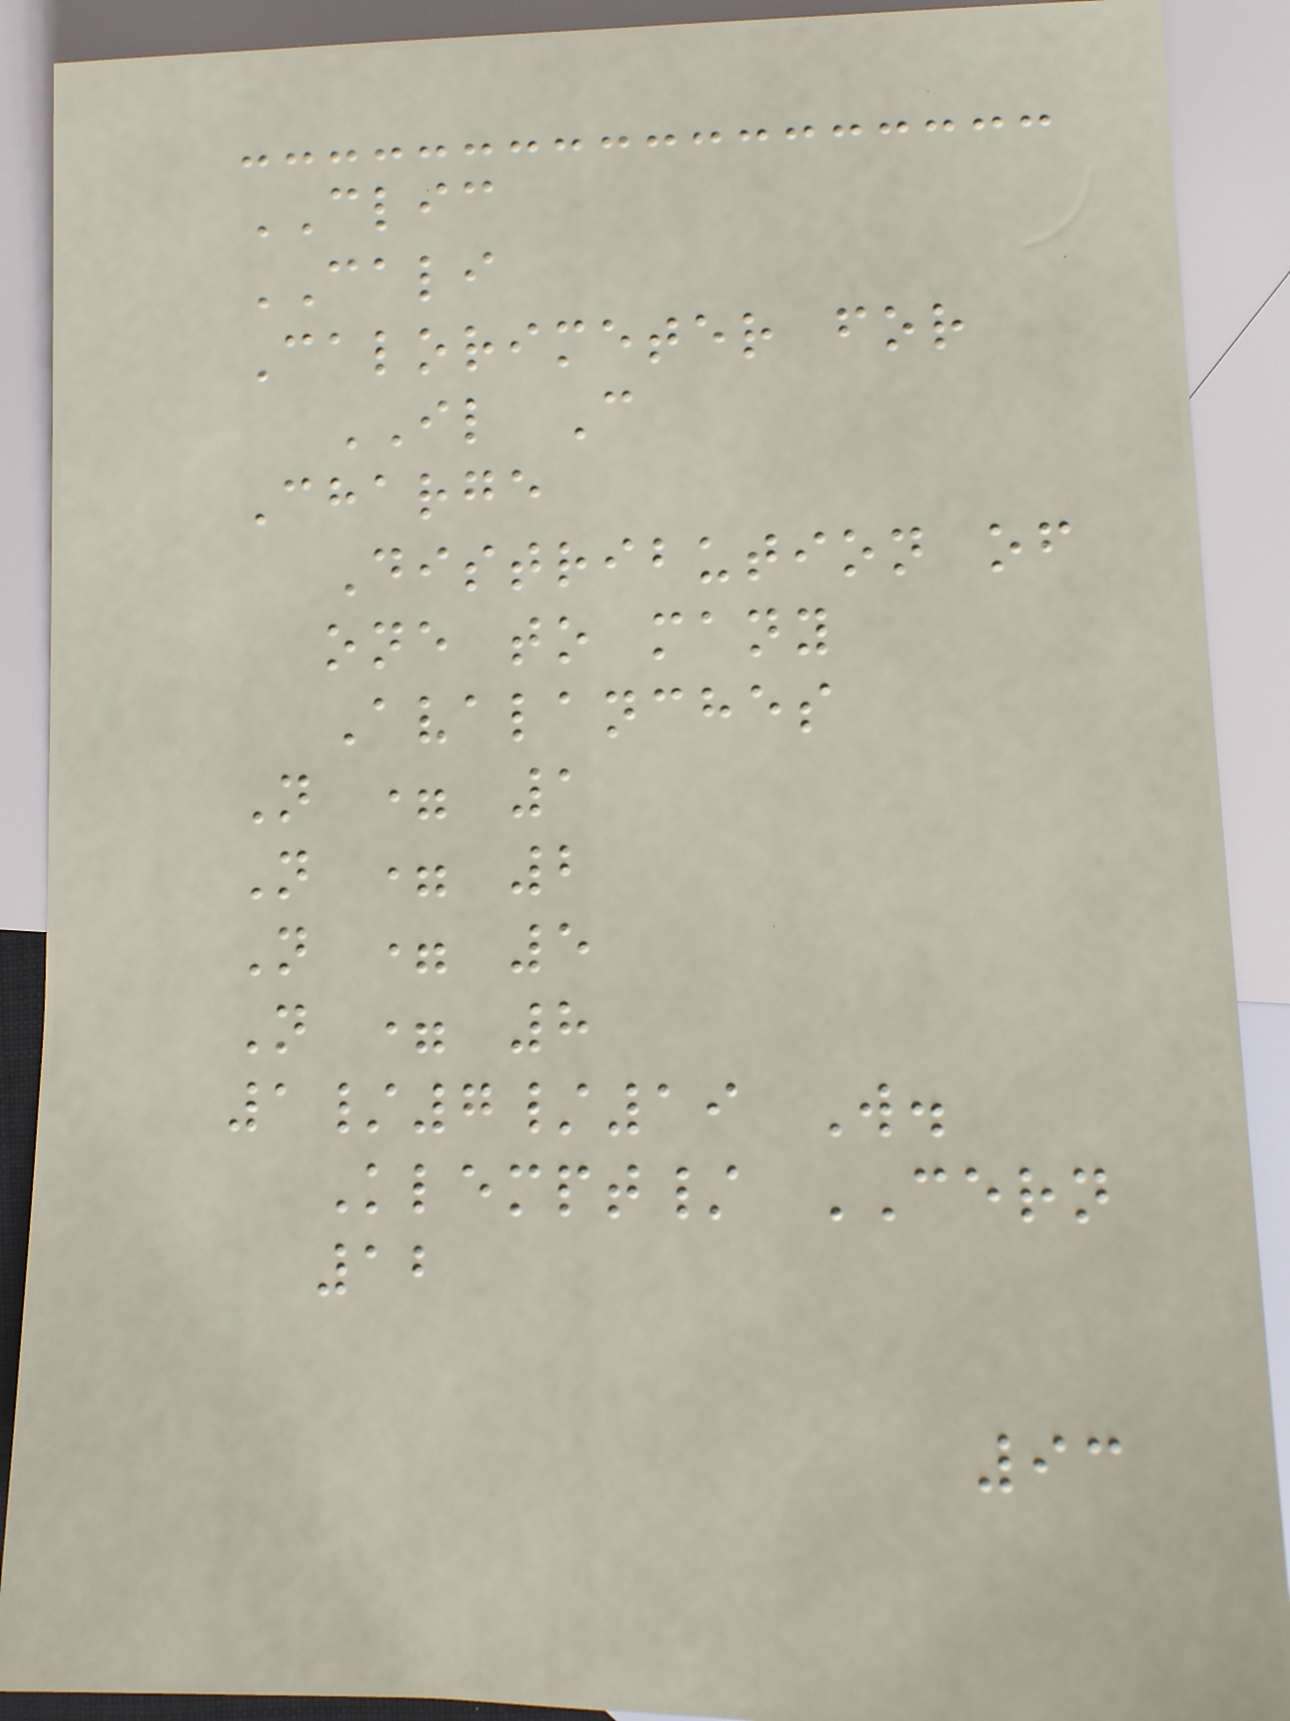CLIC
CALI
Calorimeter for
IL C
Charge
Distribution of
one to many
Avalanches
N = 1
N = 2
N = 5
N = 8
1/7/19 W.
Klempt/ CERN
12
93
